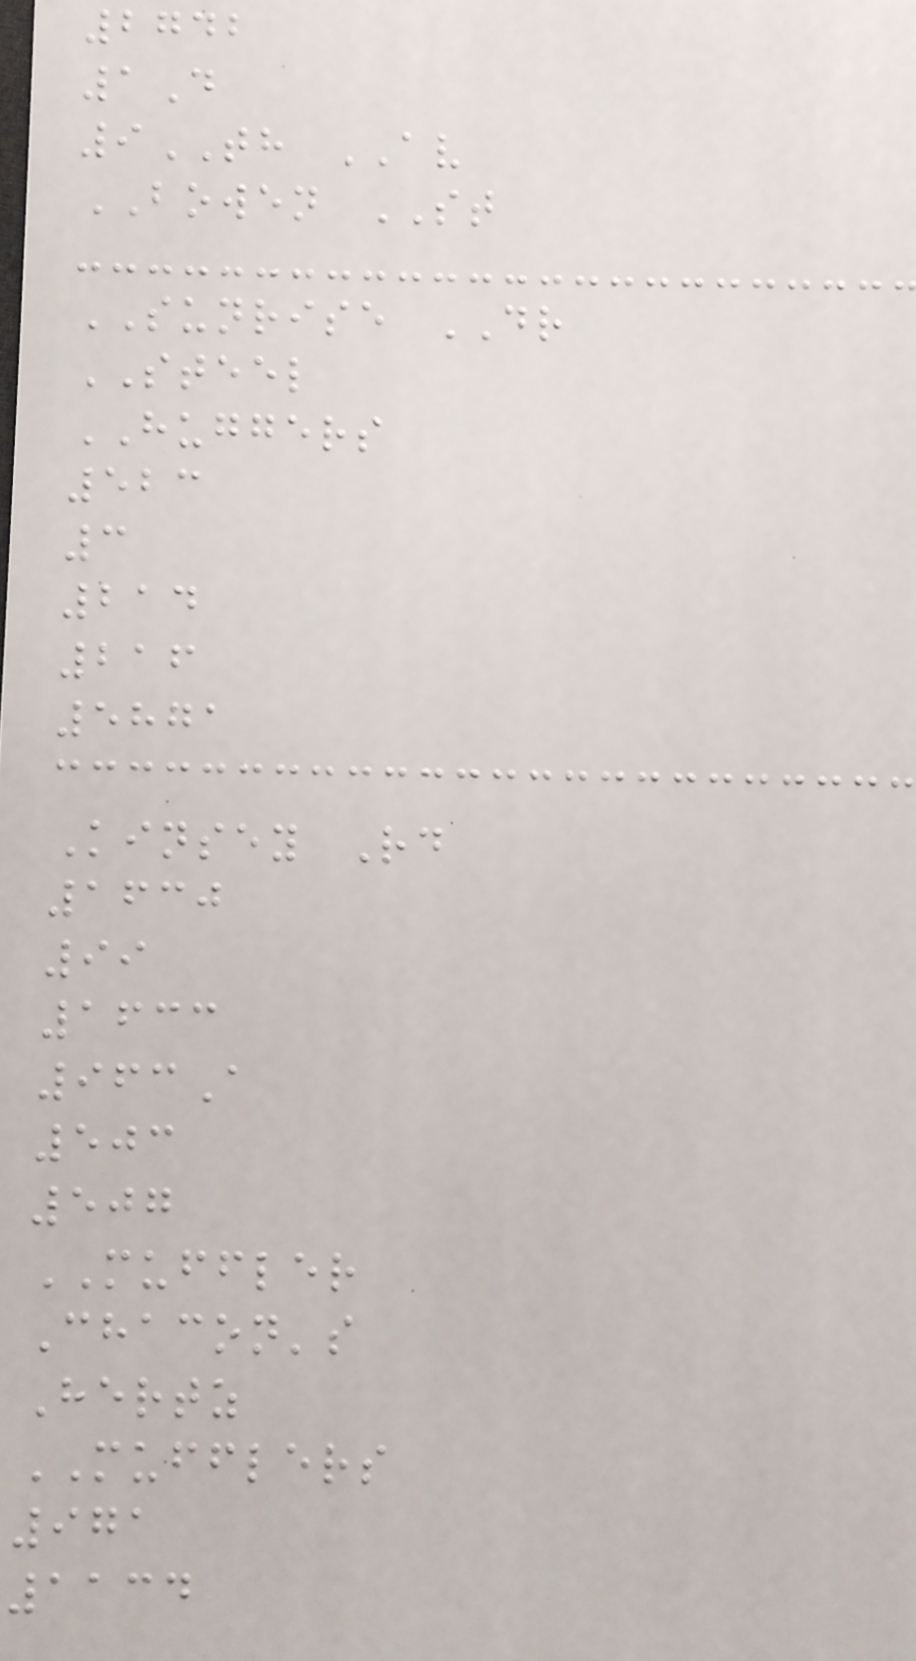2742
1D
9TH AV
BOWEN ST
SUNRISE DR
STEEL
HUGGERS
523
3
214
216
5871
Kinsey Rd
1630
99
1633
963A
503
507
MUFFLER
Chacon's
Hertz
MUFFLERS
971
1134
